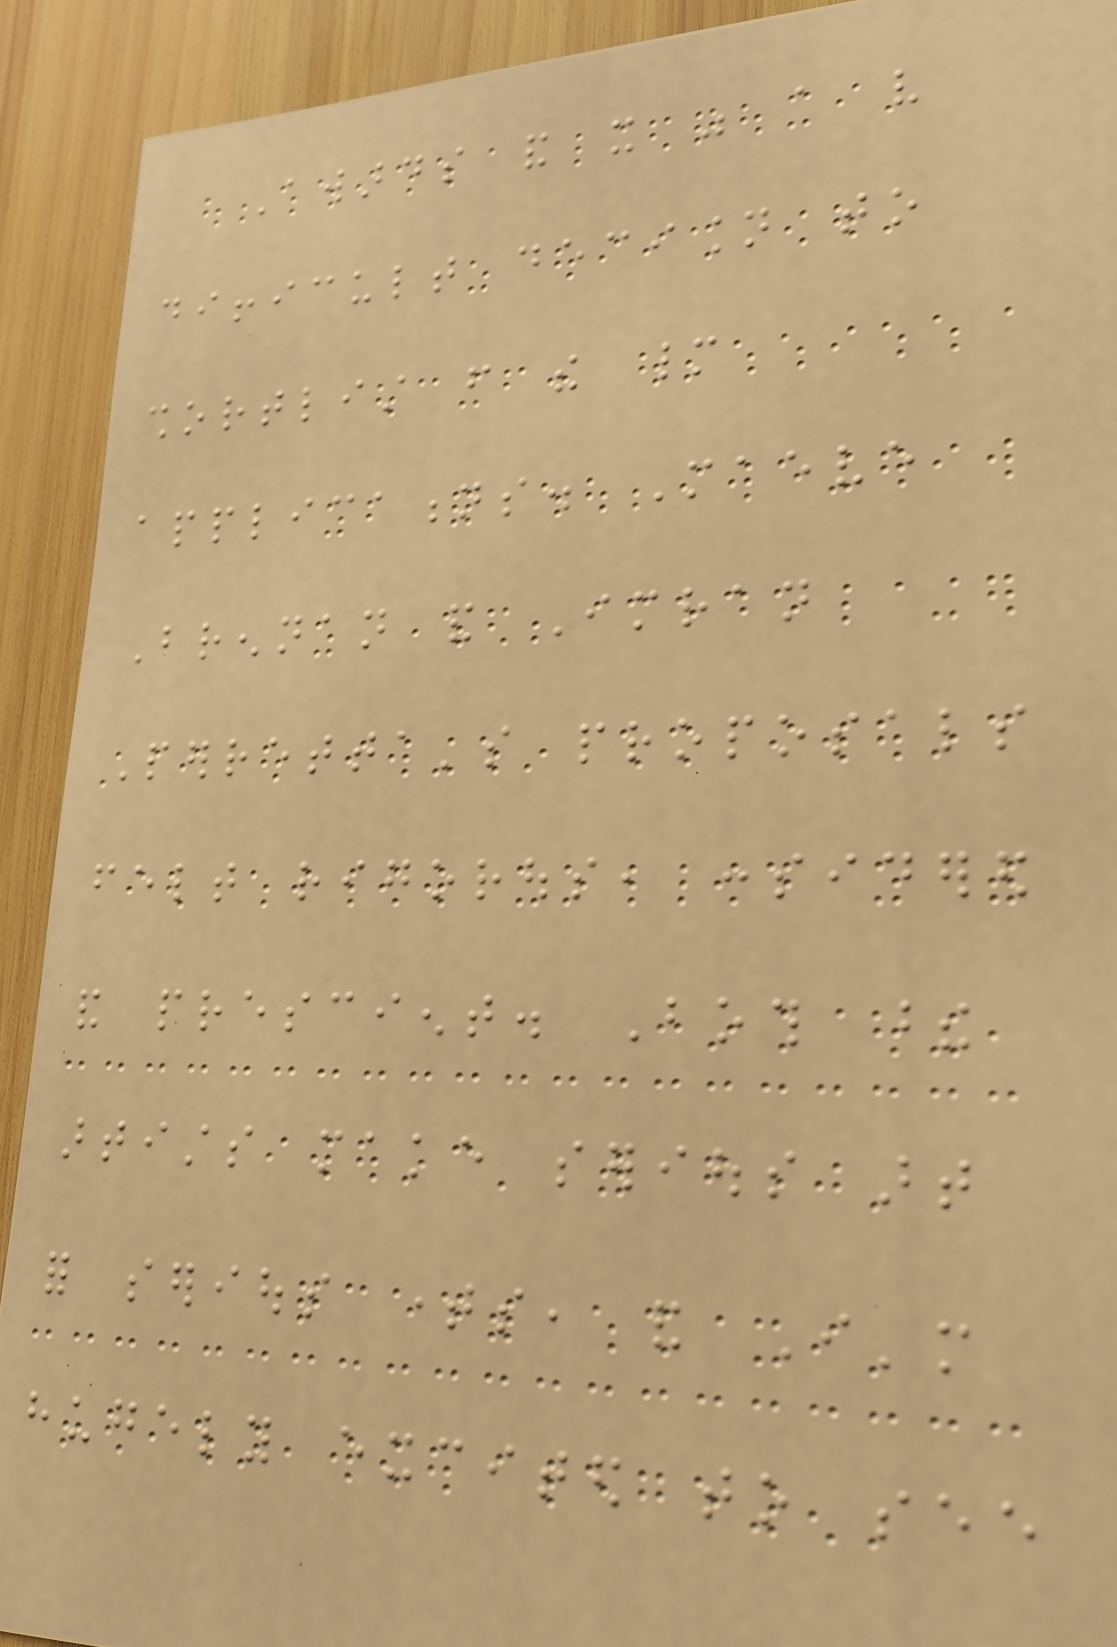Awards and it was a very
difficult decision to
shortlist from the many
applications. Maeve
Brennan and Imran
Perretta's proposals
felt rigorous, considered
and prescient. Both these
artists make serious art
for serious times, and I'm
hugely excited to see
